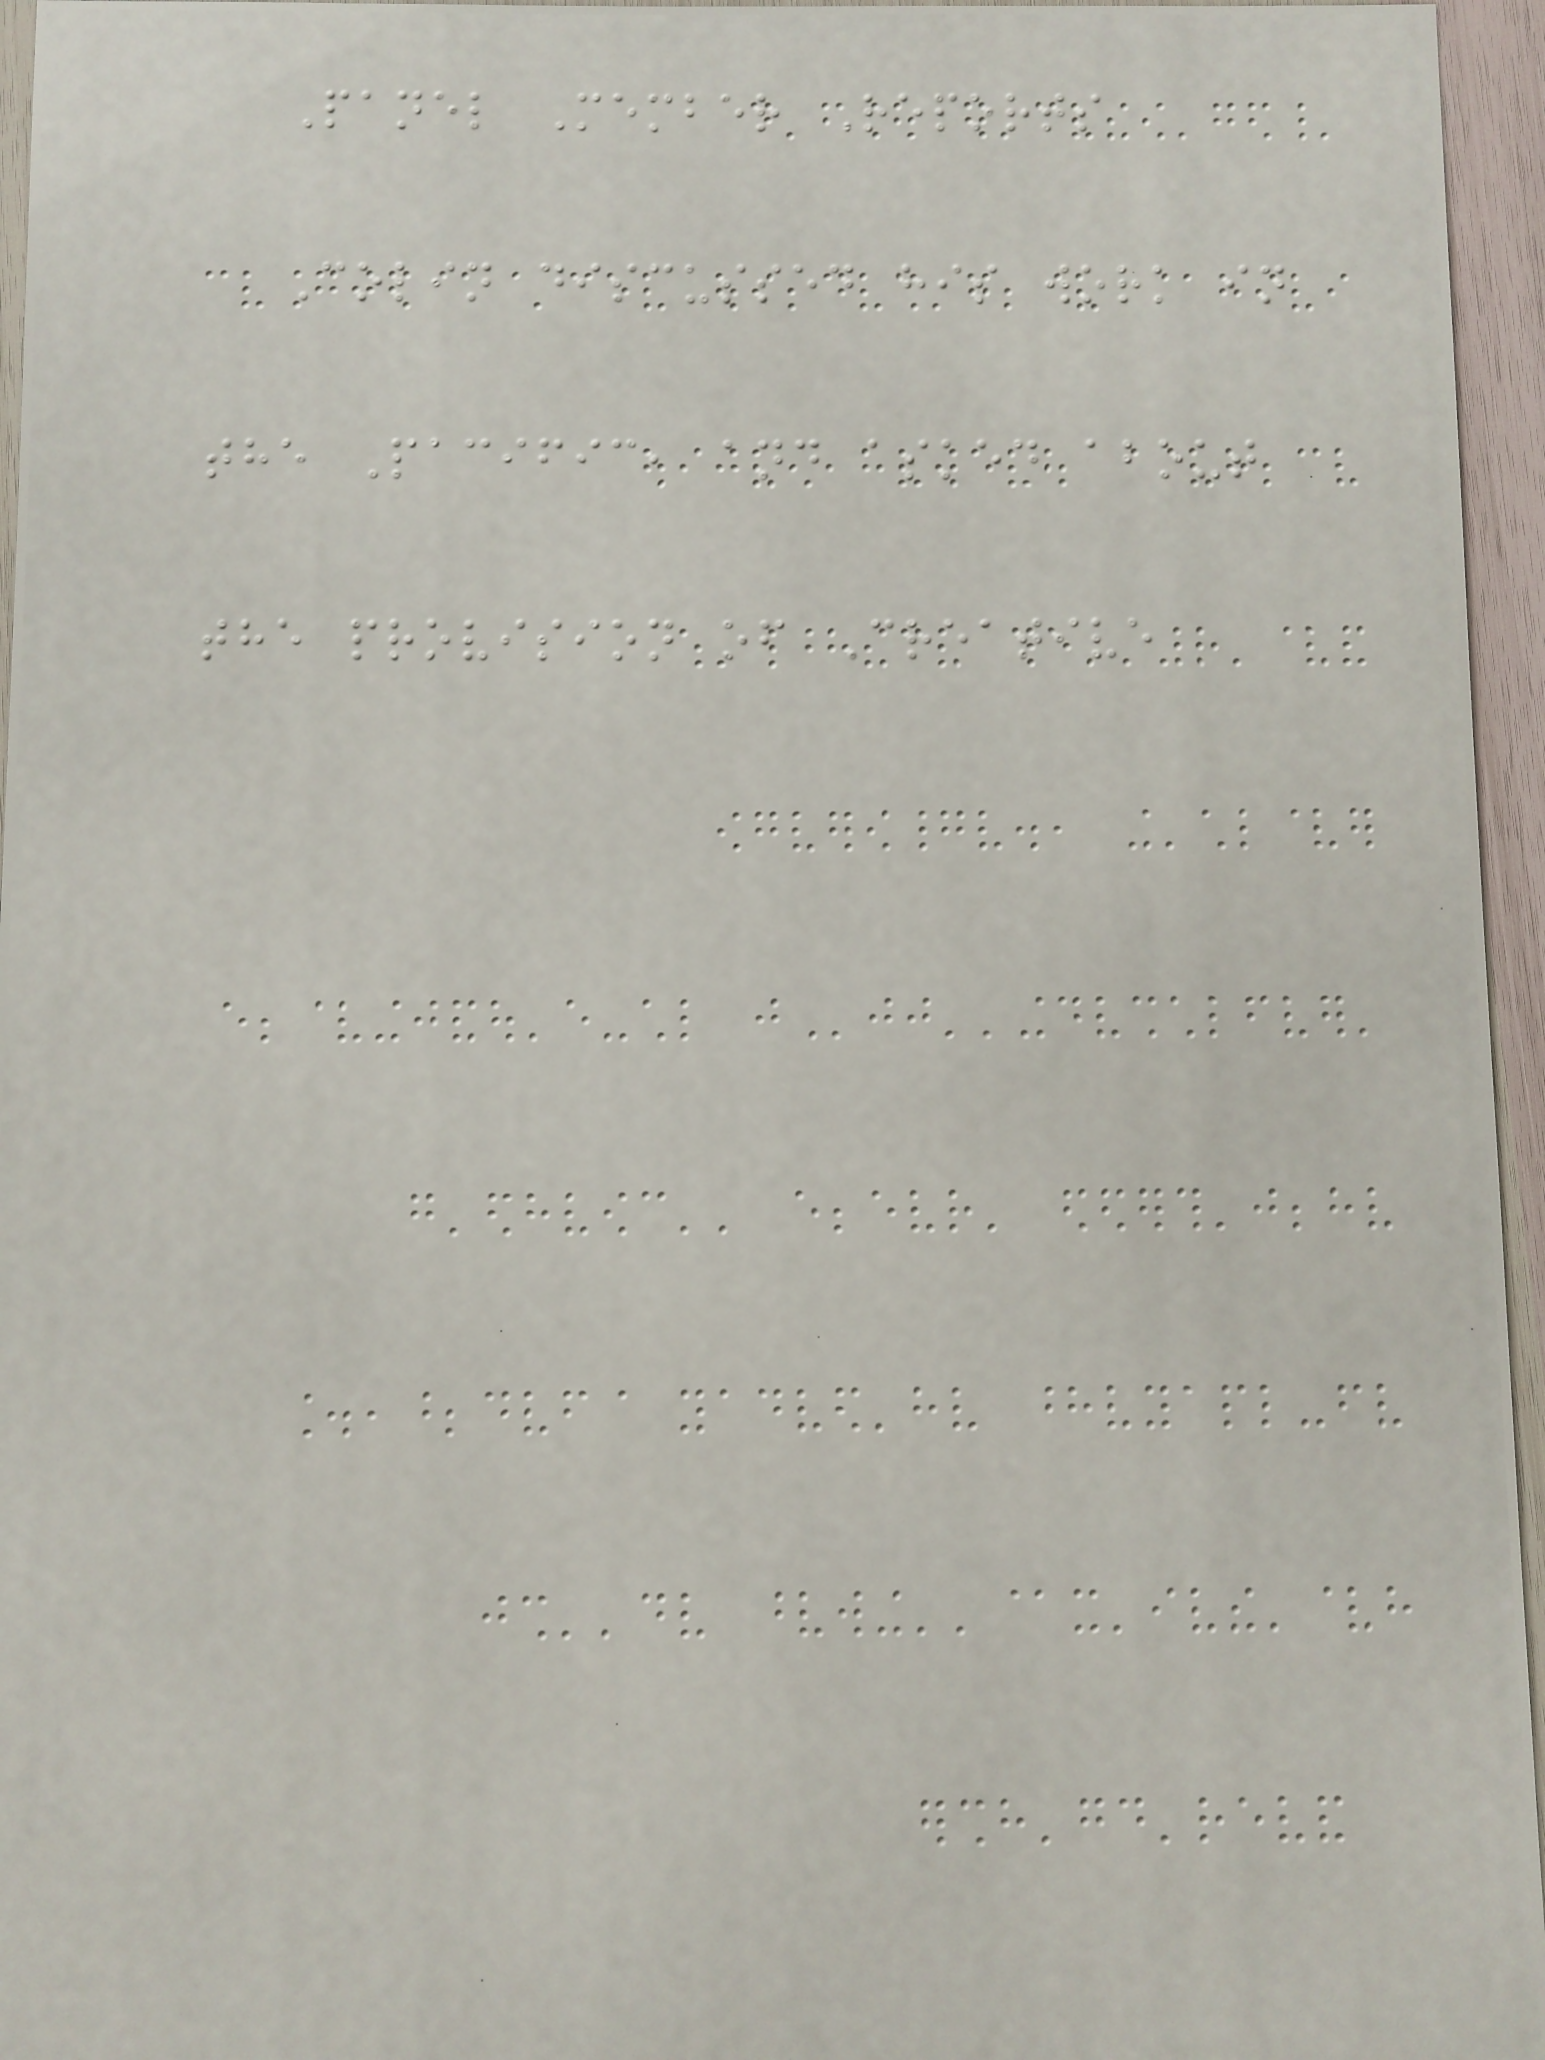Panel Member Reports
Colin discussed his work in
the Pacific, and asked about
the provision of Creative
